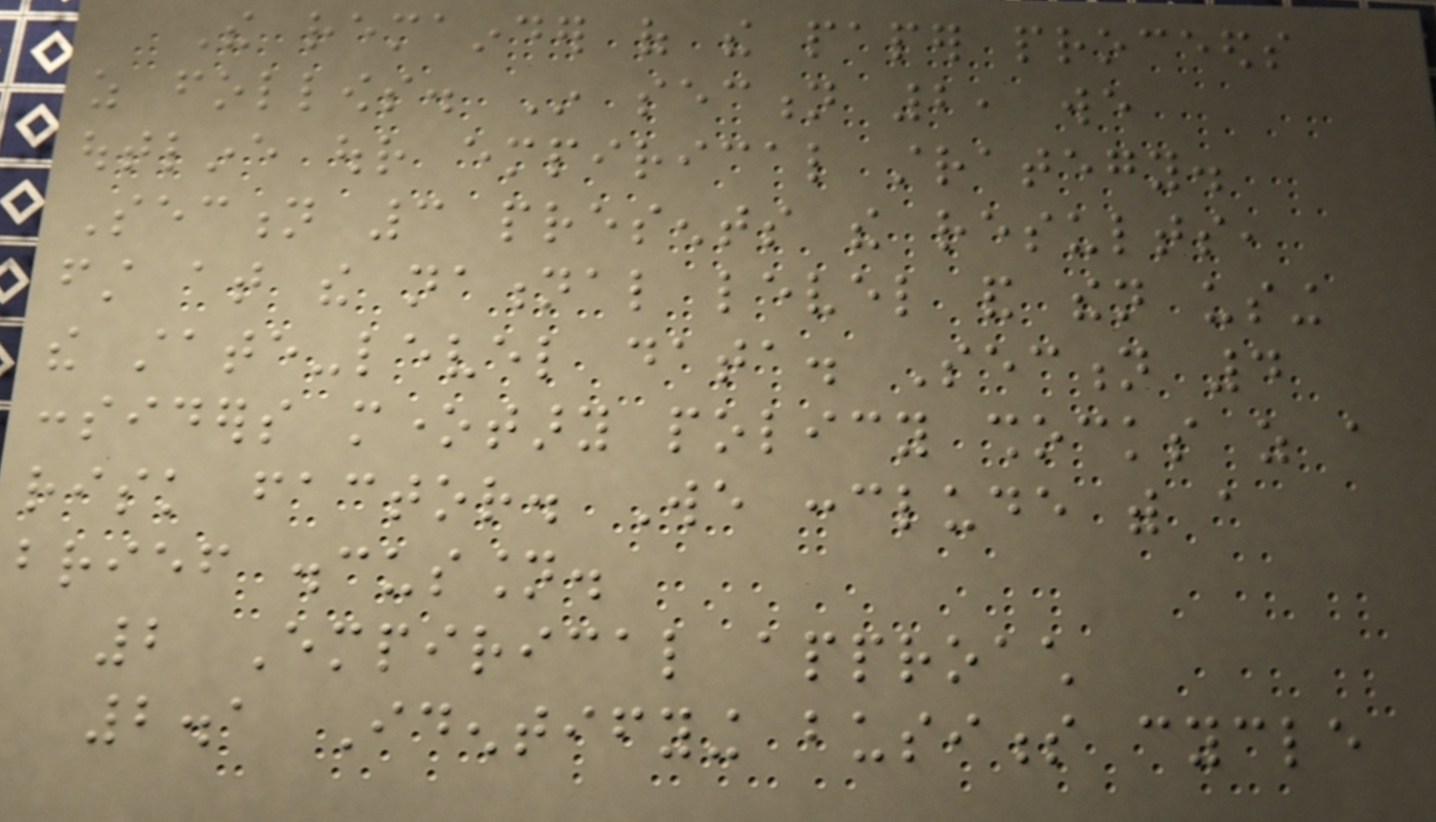The remainder of the paper proceeds
as follows. In section 2, we
outline our empirical strategy.
Section 3 presents the results,
first at the national level and then using
the state-level data. Section 4
considers monetary policy shocks as a
risk factor. We conclude with a
brief discussion.
2 Empirical approach
2.1 Identifying business cycle
